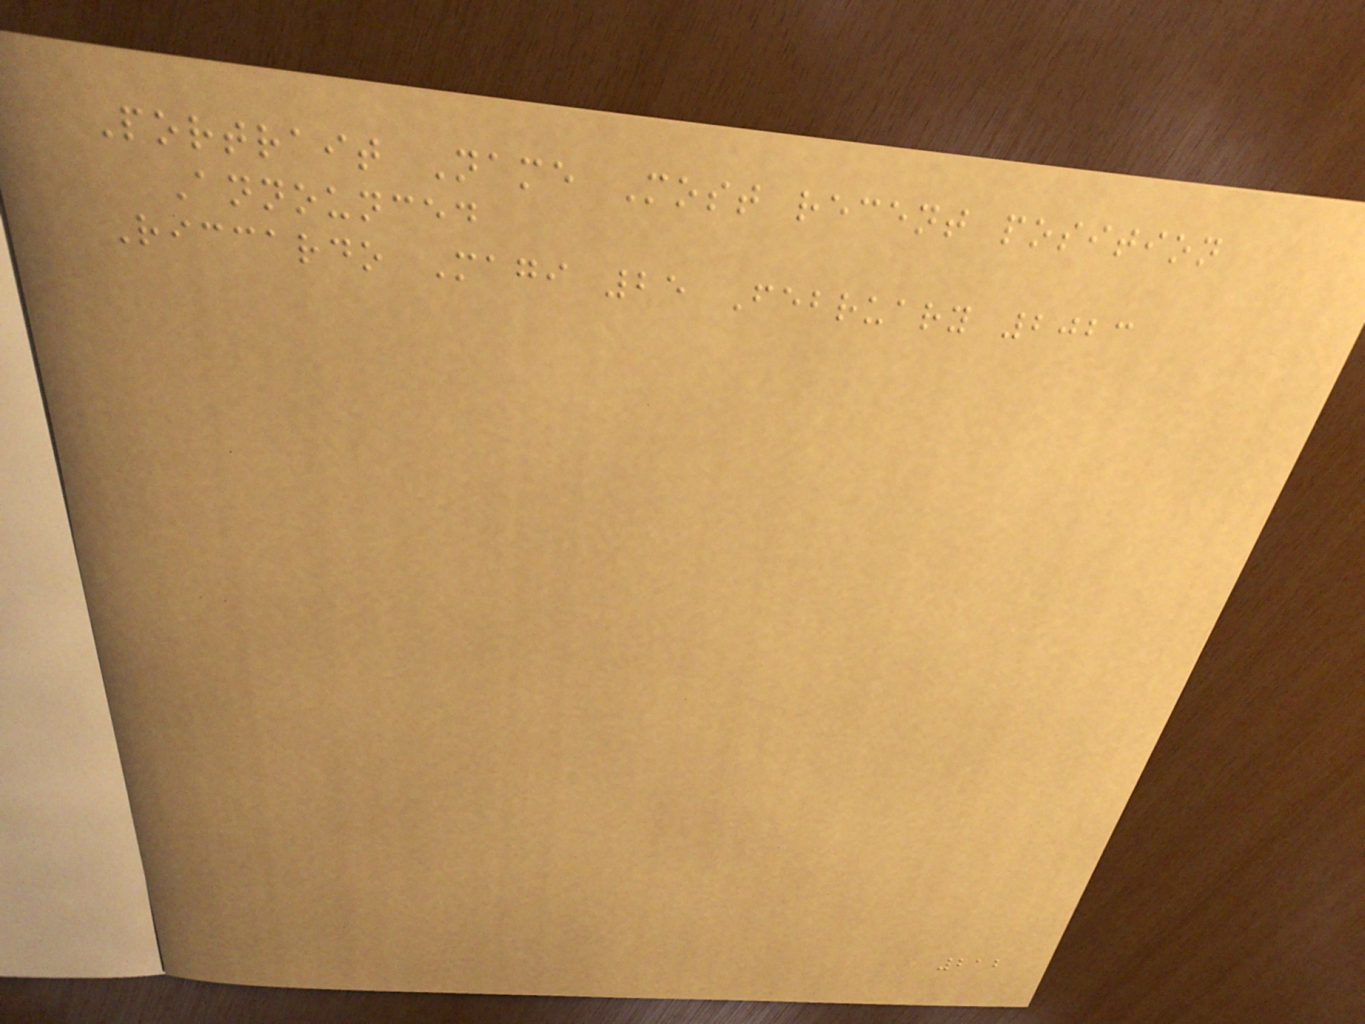Portrait Name Most recent position
Announced
Riccardo Magi 25 February 2023
212
